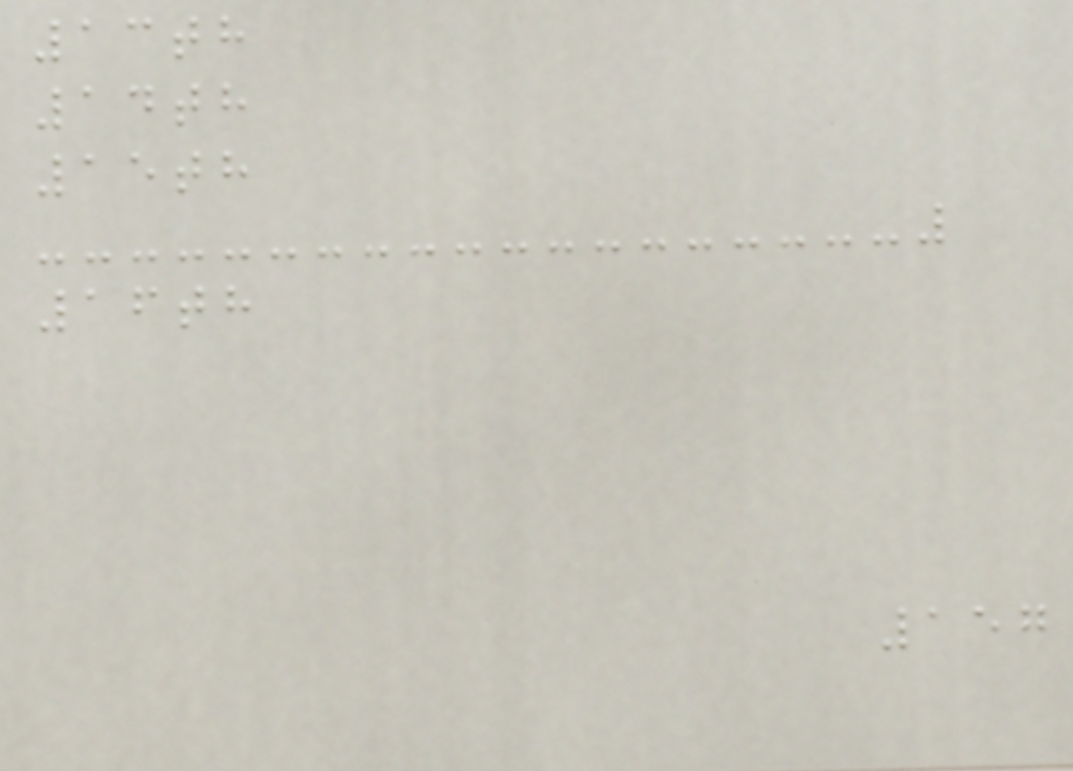13th
14th
15th
16th
157
